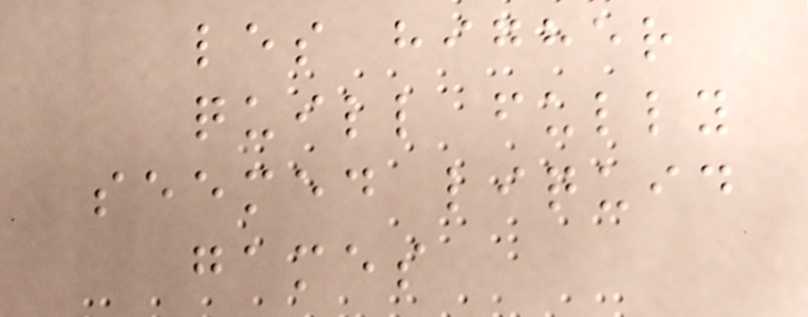les higher
quill fully
seemed liquid
games
